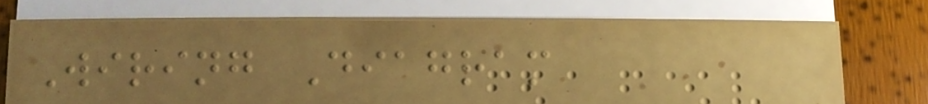Wiring Diagram
